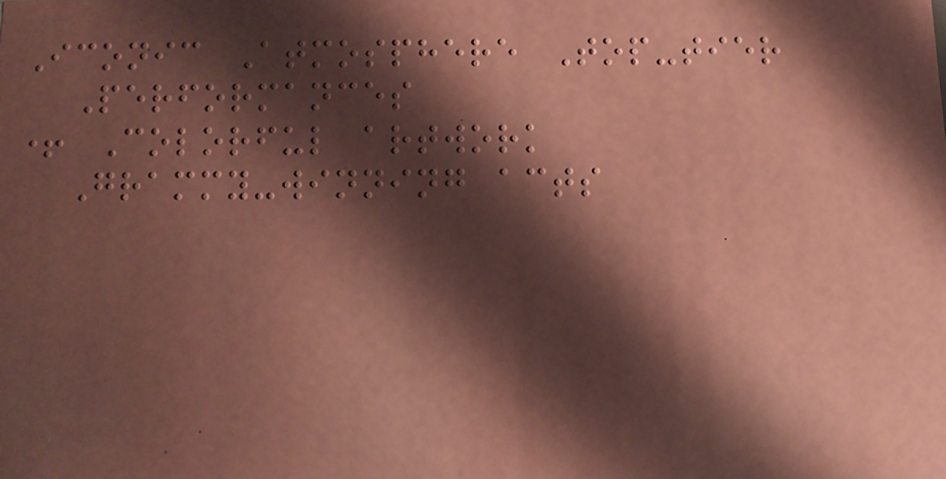Iconic Atmosphere Top-tier
Performances
+ Colorful artwork
Grammy-winning acts
